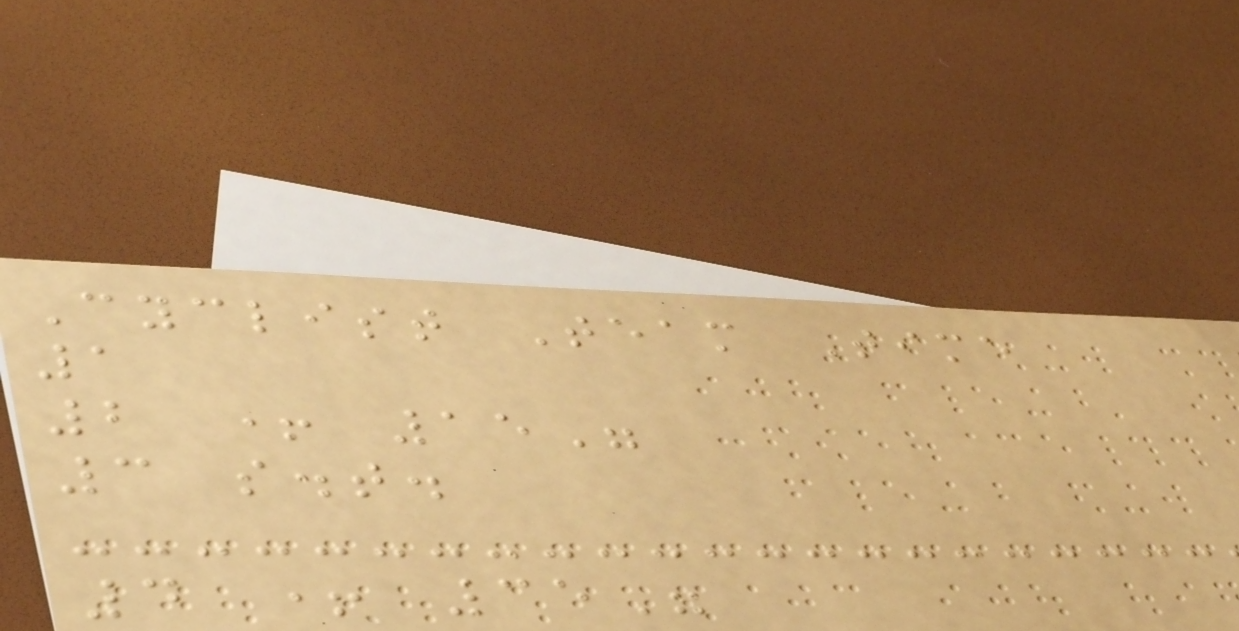Cyclist Team Time
1
2 + 15"
3 s.t.
4 + 35"
